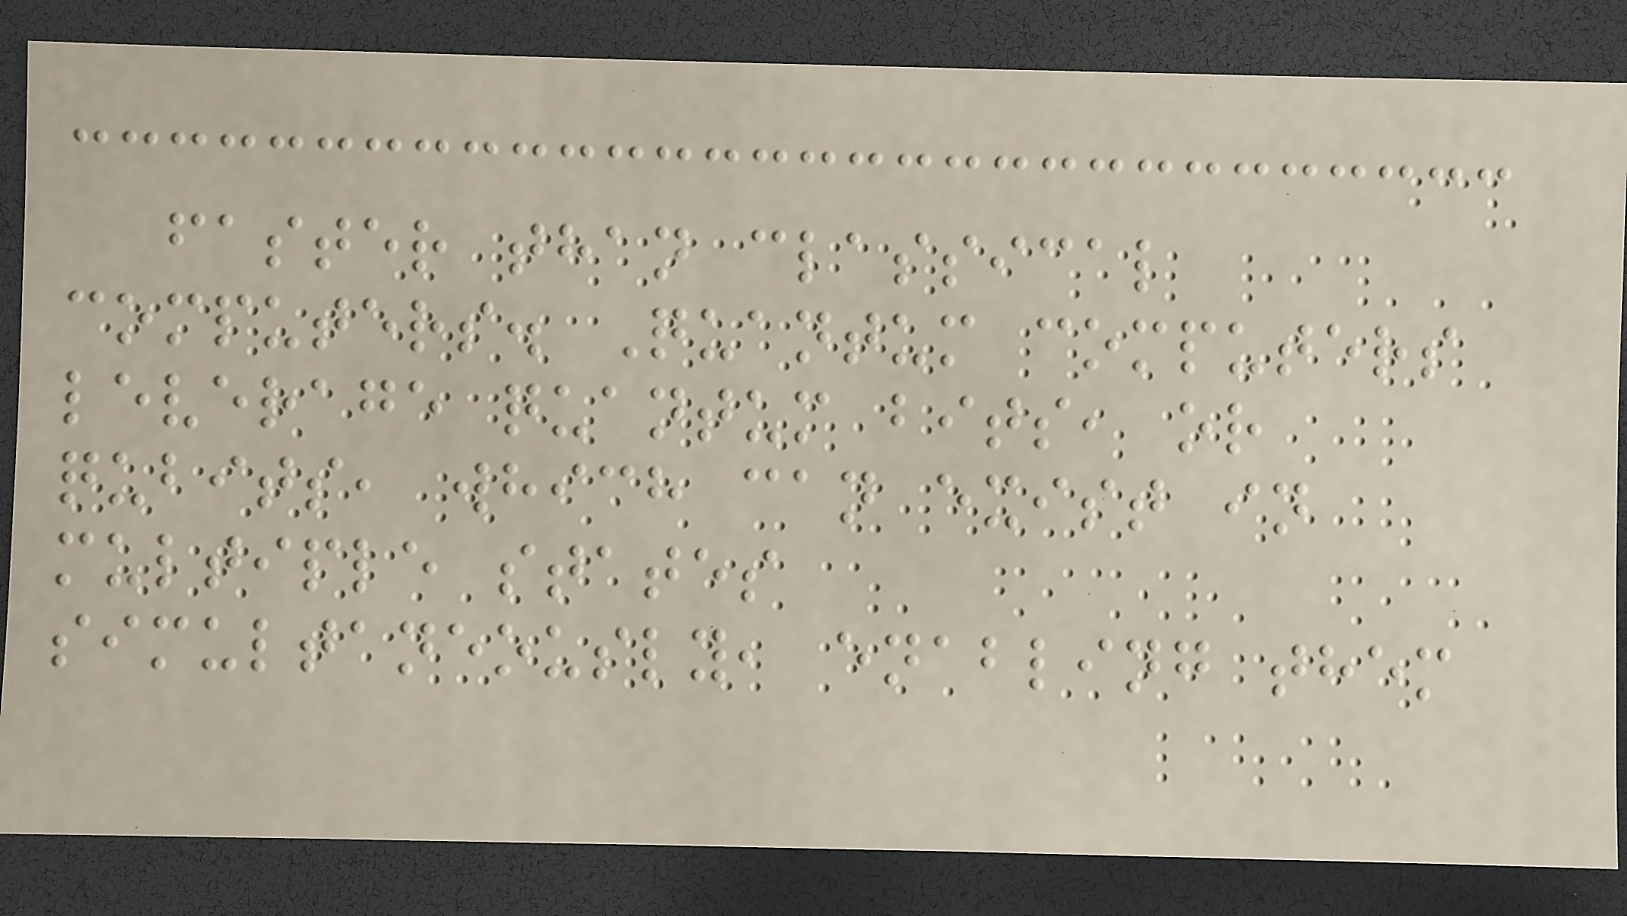faster than classical
computers. Quantum computers
leverage quantum bits, or
qubits, which can exist in
multiple states
simultaneously, enabling them
